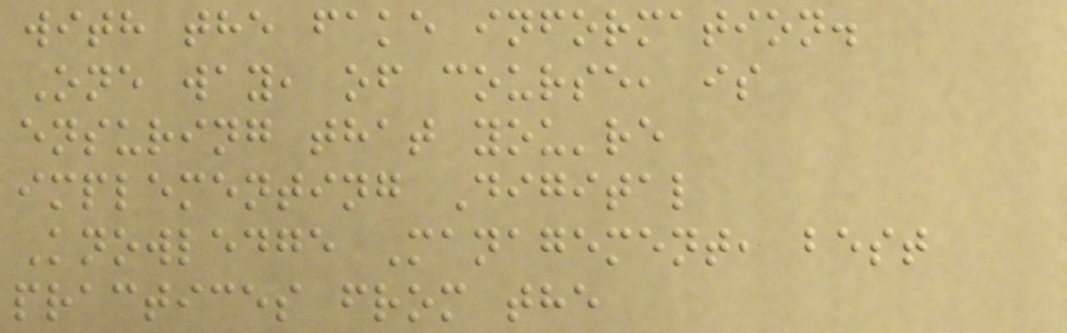with the fake information.
One way, of course, is
ensuring that you're
implementing Digital
Knowledge Management, best
practices from the
